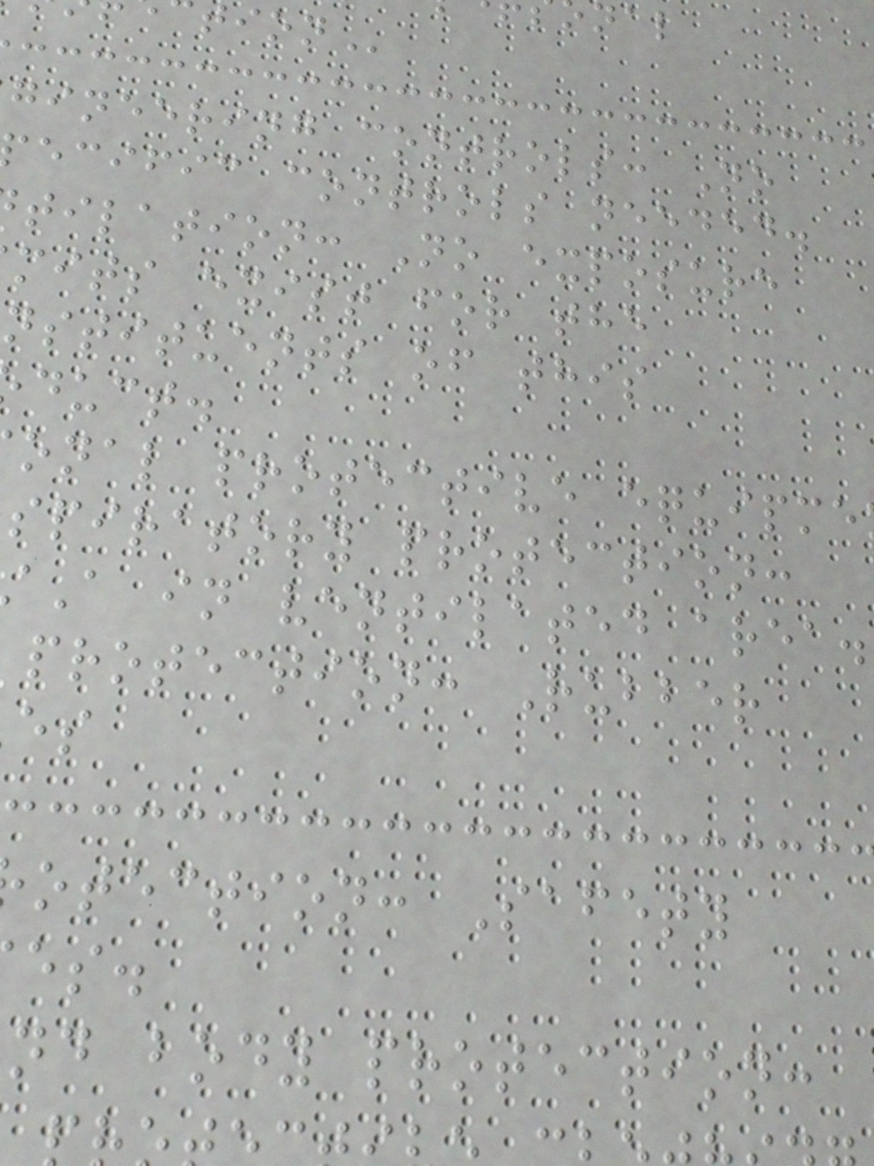gineering controls: No
ecific controls needed.
tilation: No exposure
mits exist for the
nstituents of this
duct.
onal protective equipme
spiratory protection:
A in ventilated area.
protection: Rubber
otection: Safety
nd body protection:
